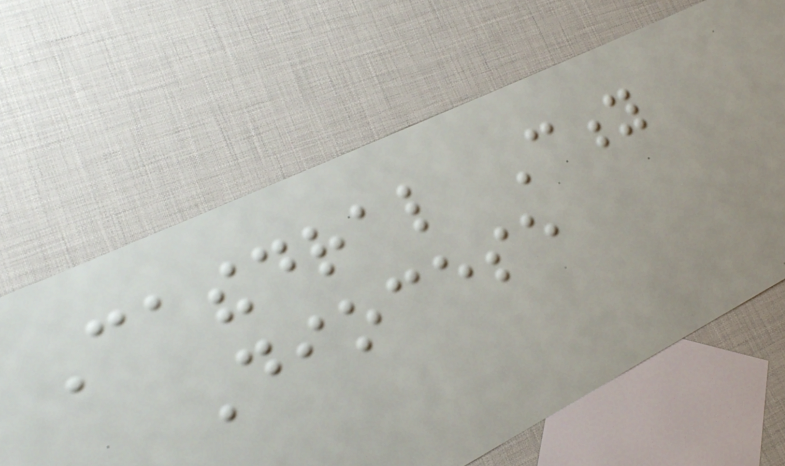Cathedral City
Diocese
